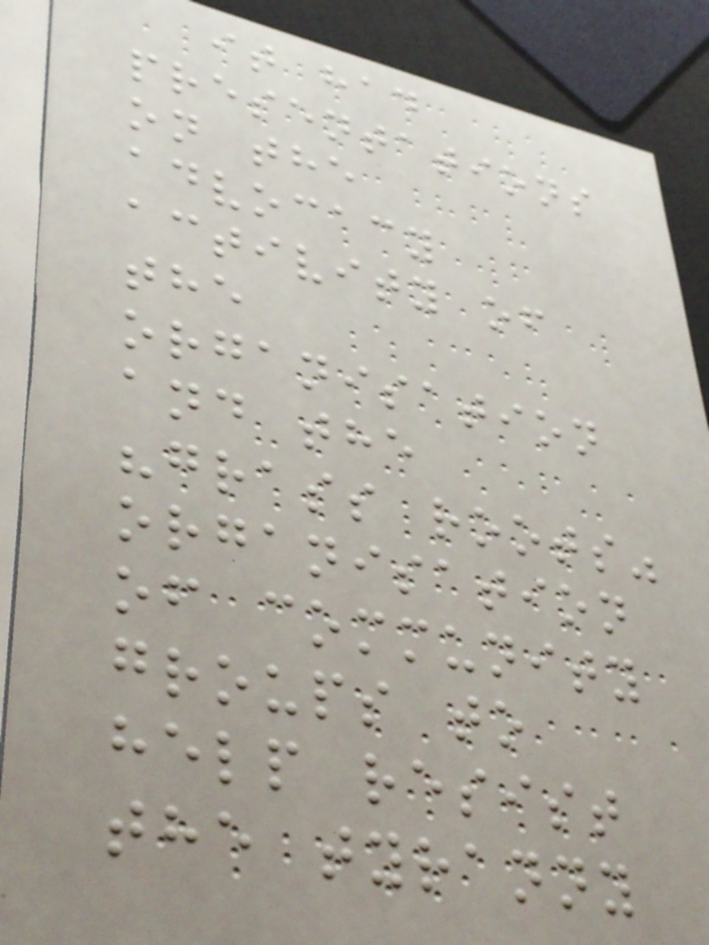it had
presentations
on the
advocacy
activity of
the
organisation
and the
"grass roots"
organisation
of community
groups to
help resist
the tyranny
